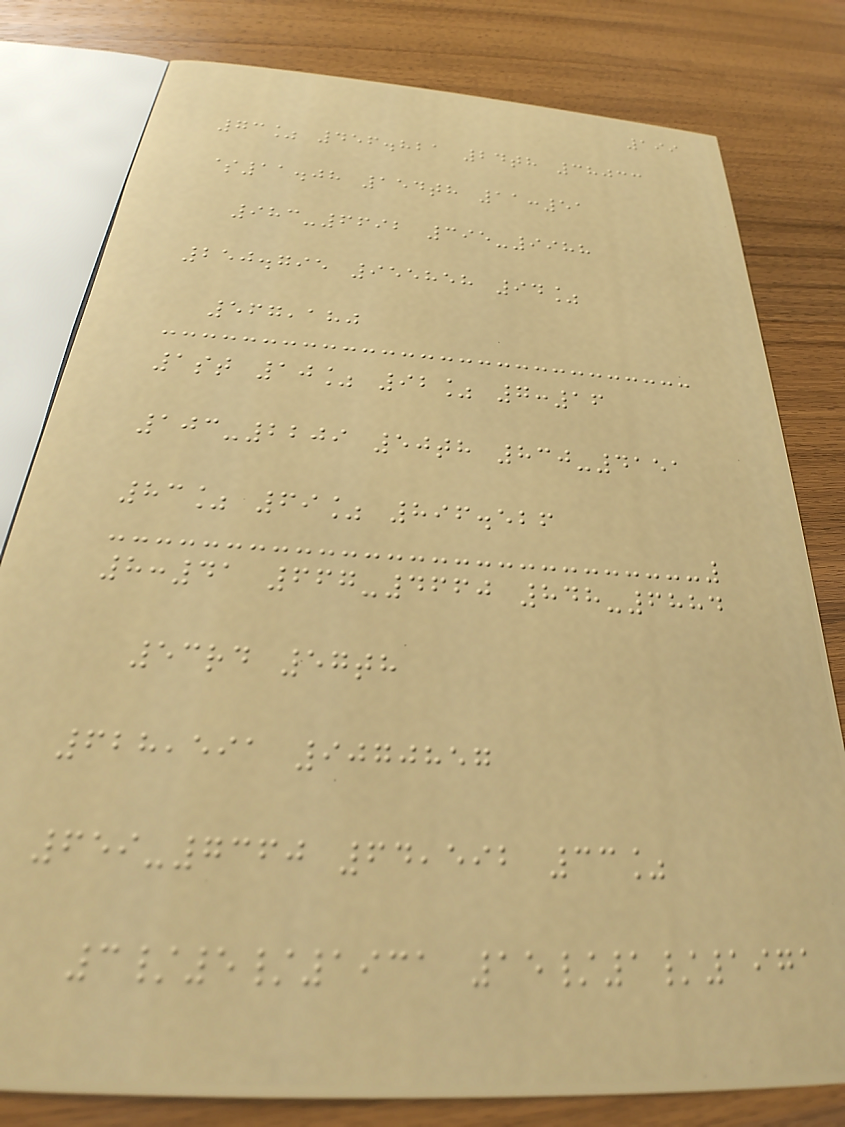199
73% 456.821 24th 38033
$11.08 154th 11:51
983-6692 395-9988
250.795 955858 94%
567,180
1st 10% 92% 7:16
103-2209 50th 830-4151
83% 69% 896.526
8:41 667-4660 848-6884
53rd 57th
628,591 9070857
659-7360 64,592 33%
3/5/1931 15/1/1971
